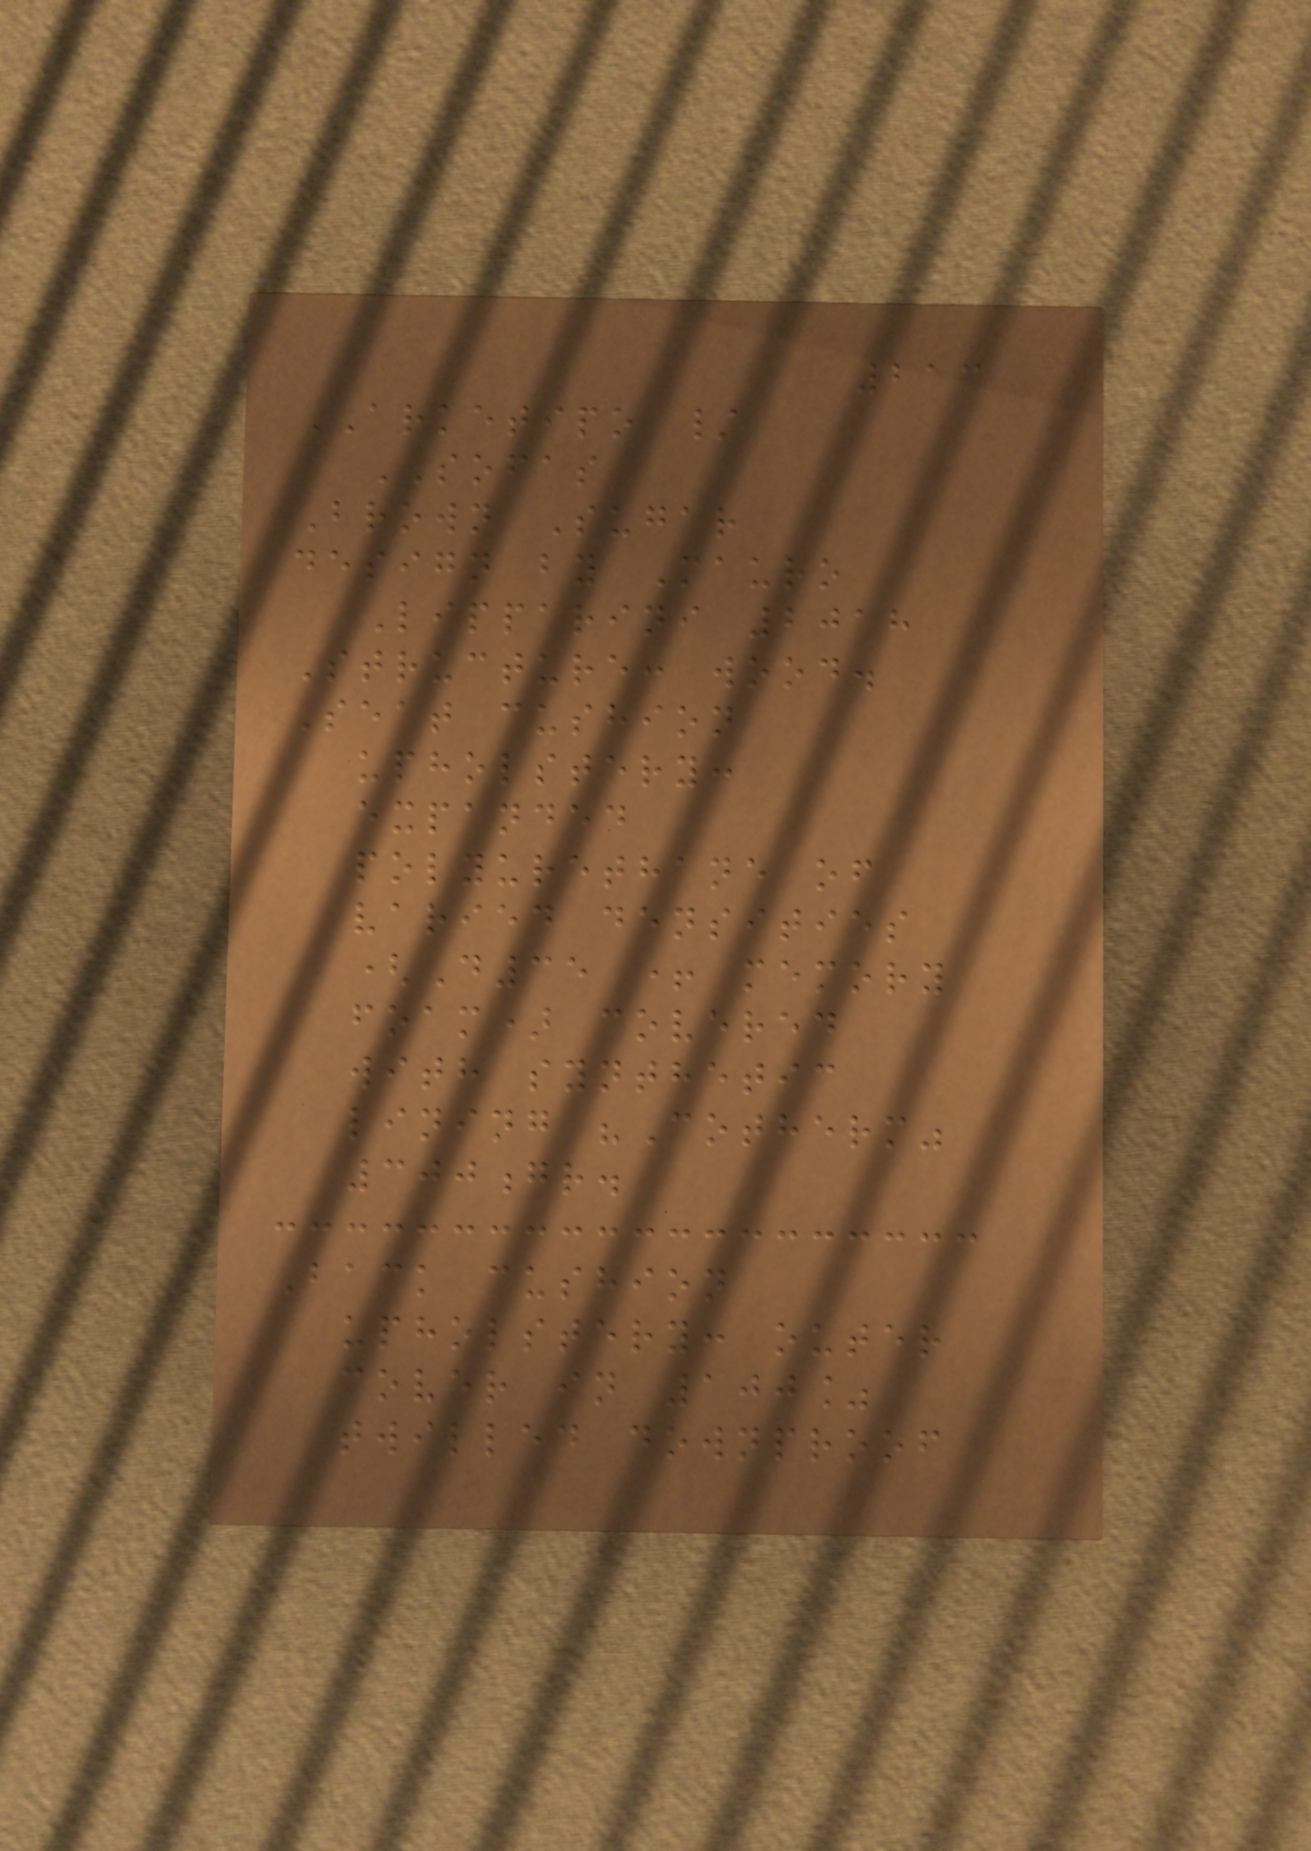213
ARKETIPO /
SOFAS
Brown Sugar
design by Mauro
Lipparini 2018
Structure: wood.
Seat cushion
upholstery:
expanded
polyurethane of
varied densities
(D35 + memory
foam) covered
with synthetic
lining "Cotherm"
300gr.
Back cushion
upholstery: outer
cover in 100%
twilled downproof
